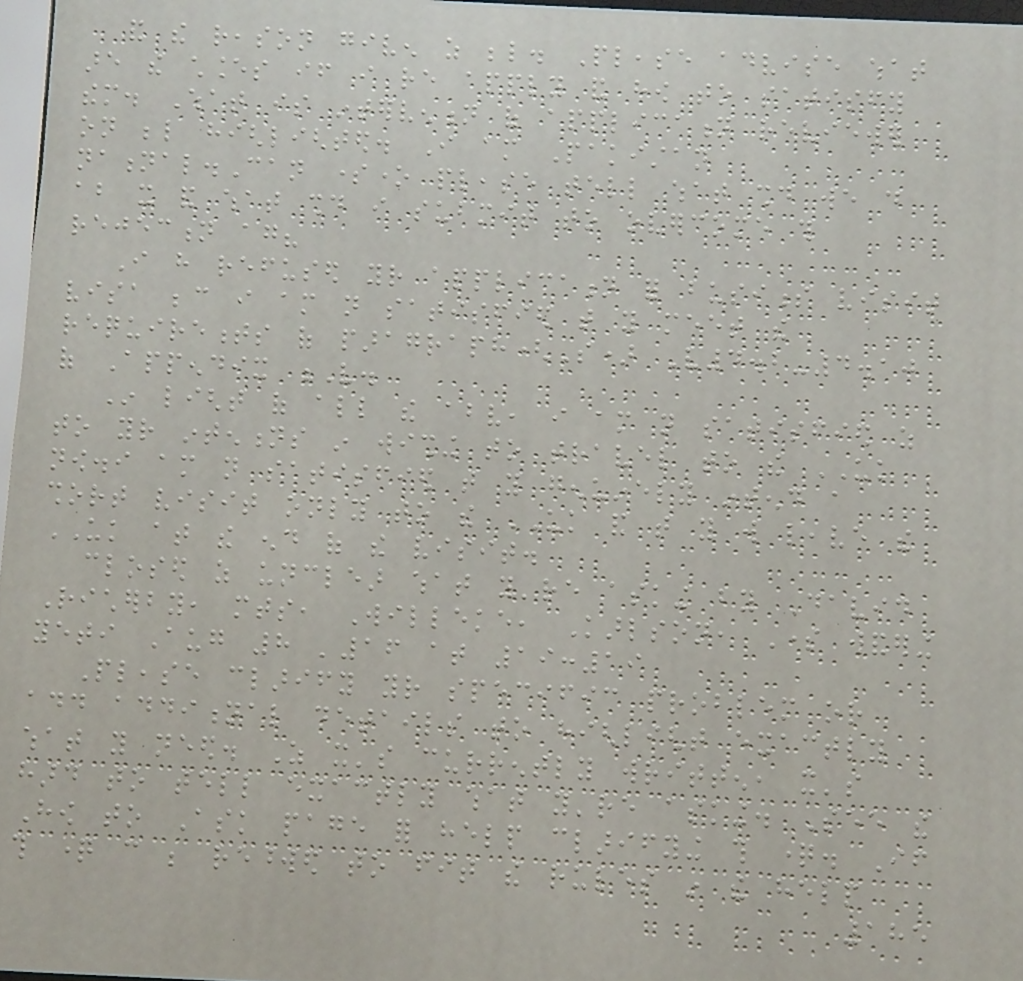and the reason given as below. Please advise what
are the chances if i re apply and how to satisfy
them. What is intervention of application reviewer
on below highlighted. I am Pakistan
national.Can someone please tell what should we do
about it and what should i submit to overcome this
rejection again?
I have refused your application for business visit
visa because i am not satisfied that you meet the
requirements of paragraph(S) V4.2-4.10
of Appendix V.
In light of all the above, i am not satisfied as
to your intentions in wishing to travel to the UK
now.i am not satisfied that you genuinely intend a
short visit only to the UK and that you will leave the
UK at the end of the visit.
closed as unclear what you're asking by David
Richerby, mts, Willeke, Karlson, Some wandering
yeti Aug 8 '16 at 19:19
Please clarify your specific problem or
add additional details to highlight exactly
what you need. As it's currently written, it's
hard to tell exactly what you're asking. See the
How to Ask page for help clarifying this question. If
this question can be reworded to fit the rules in the help
185
